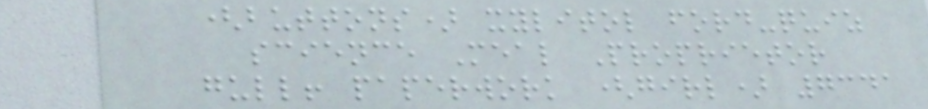(buttons) xylitol ford-quiz
science Meal Proprietor
gull! paperwork (girl) 7341
